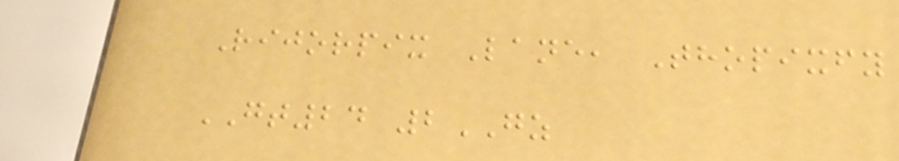Rijorpix Lane, Thopixfy
GT24 2GZ
